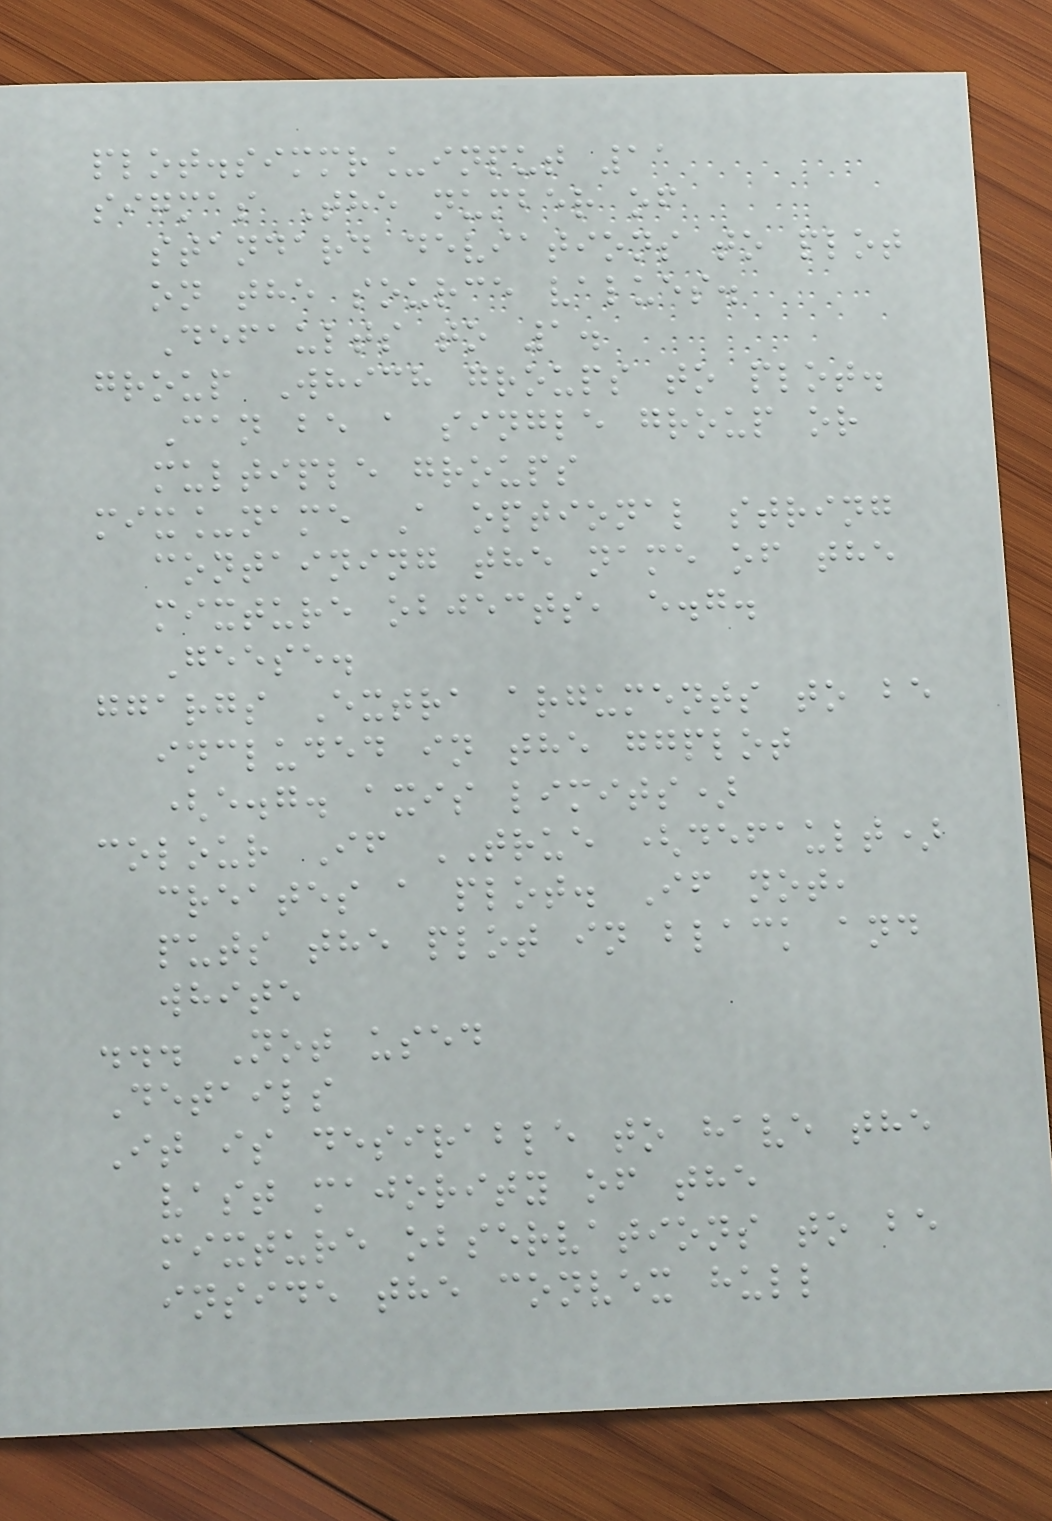plot.simmr_input 11
sigmas The number of
standard deviations to plot
on the source values.
Defaults to 1.
group Which groups to plot.
Can be a single group or
multiple groups
mix_name A optional string
containing the name of the
mixture objects, e.g.
Geese.
ggargs Extra arguments to be
included in the ggplot
(e.g. axis limits)
colour If TRUE (default)
creates a plot. If not,
puts the plot in black and
white
... Not used
Details
It is desirable to have the
vast majority of the
mixture observations to be
inside the convex hull
